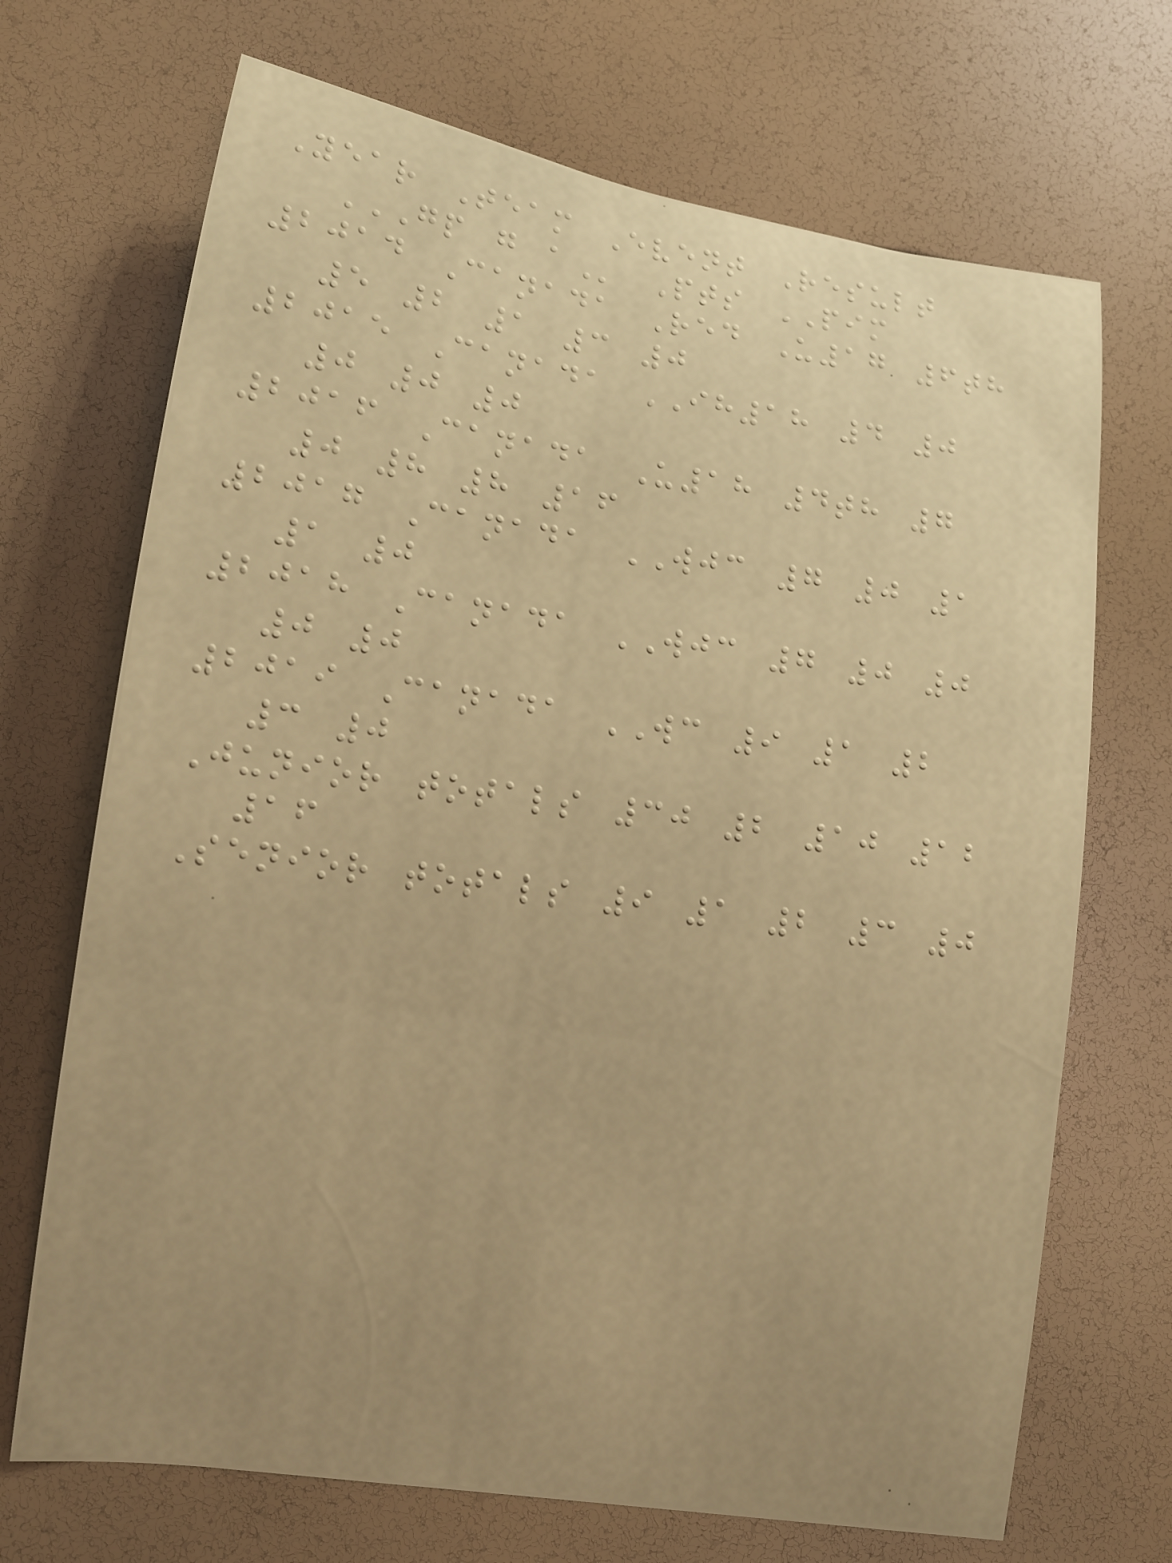Year Team Event Result
GP G A Pts PIM
2014 Canada Red U17 6th
5 2 1 3 0
2015 Canada IH18 4 0
0 0 0
2016 Canada U18 4th 7
0 8 8 16
2017 Canada WJC 7 0 1
1 0
2018 Canada WJC 7 0 0
0 0
2019 Canada WC 9 1 2
3 0
Junior totals 30 2 10 12
16
Senior totals 9 1 2 3 0
